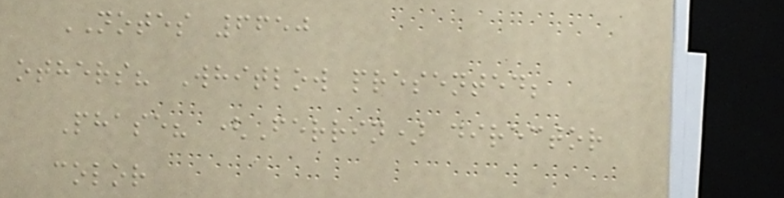NOTES 6650
others? Whitlow presented;
Phase? (Ferrin) director
color
